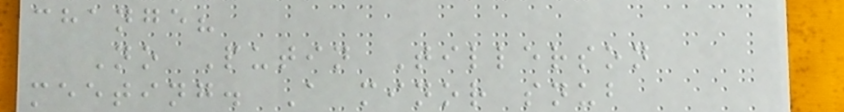change?
No Putin Tillerson
meeting. A minor snub
